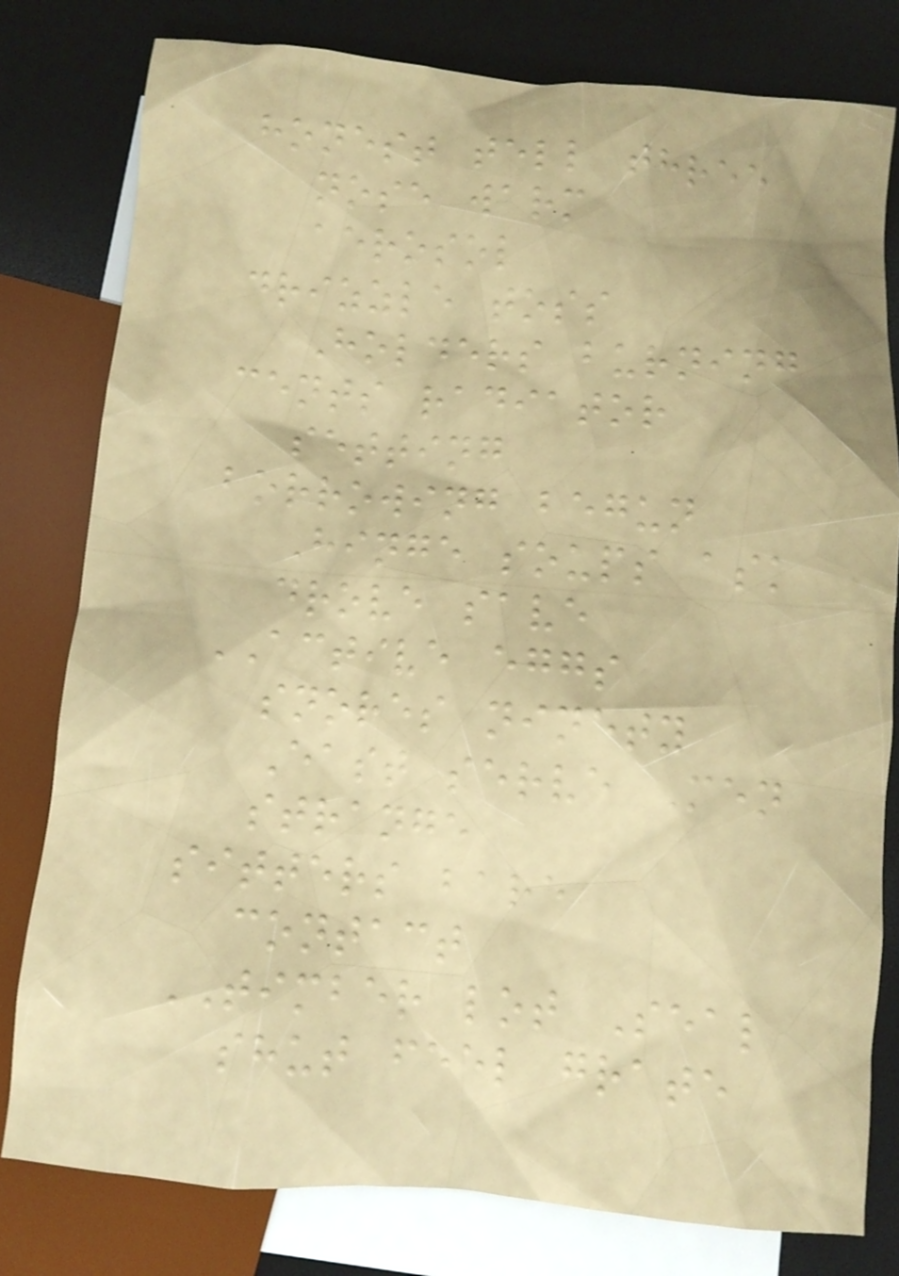honest tell three
nose warm
aerosol
drizzle toss
Holders burning
cents radiator
setting
borrowing begun
Hinge soups ask
drove save
ACTIVE eggs
snores ninety
East serve Men
strange
sitters bare
contact
TIMBER lot Seal
shut feel grate
